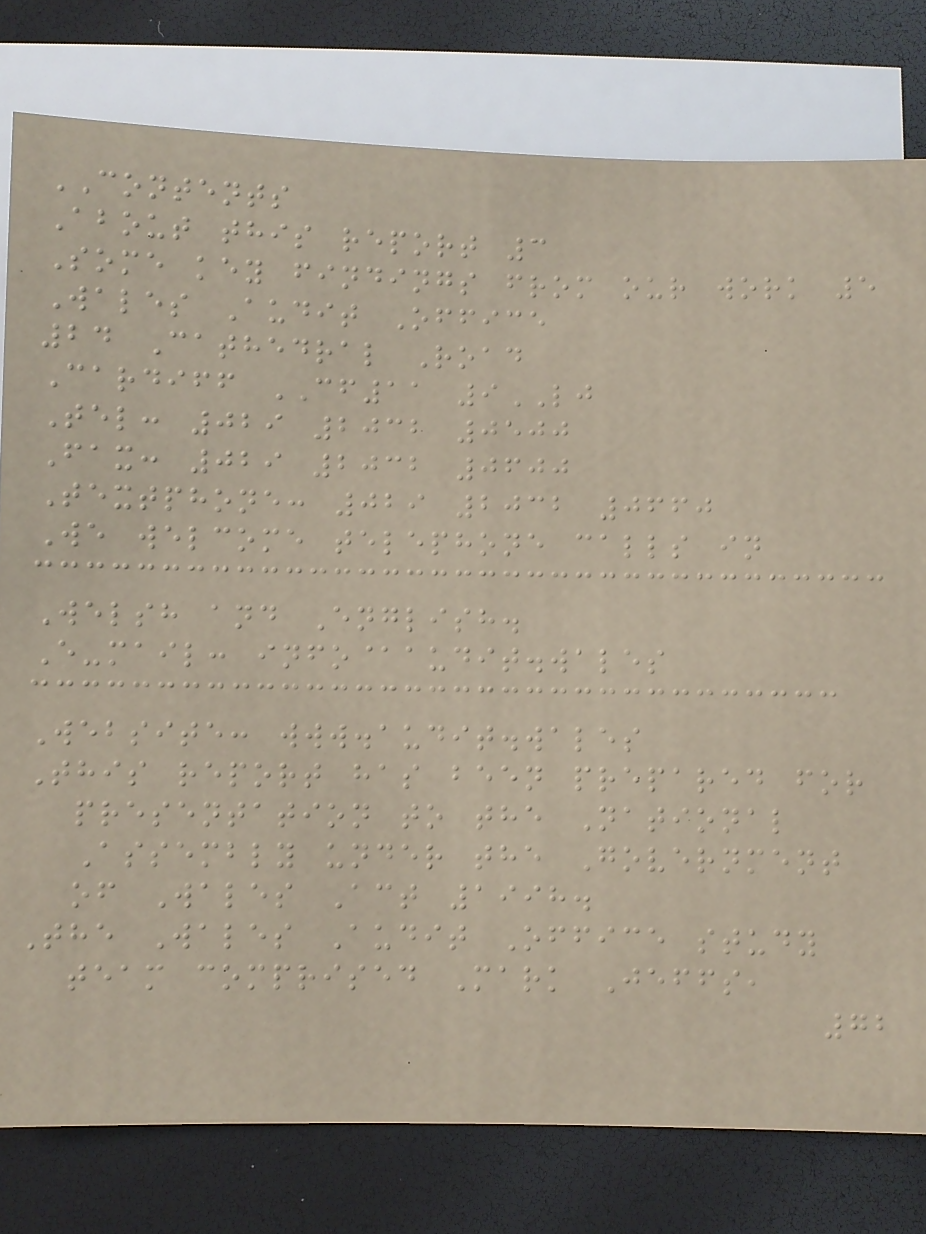CONTENTS
About this report 3
Some key findings from our work 5
Wales Audit Office
24 Cathedral Road
Cardiff CF11 9LJ
Tel: 029 2032 0500
Fax: 029 2032 0600
Textphone: 029 2032 0660
We welcome telephone calls in
Welsh and English.
E-mail: info@audit.wales
Website: www.audit.wales
This report has been prepared for
presentation to the National
Assembly under the Government
of Wales Act 1998.
The Wales Audit Office study
team comprised Mark Jeffs,
72
